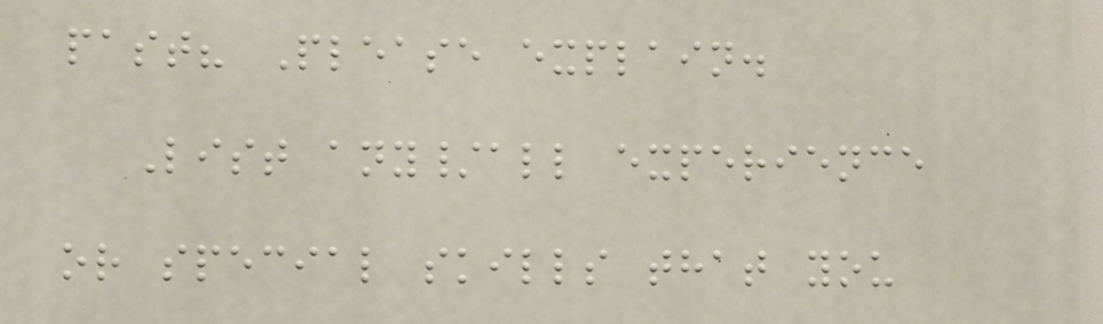past? Please explain.
List any/all experience
or special skills that you
